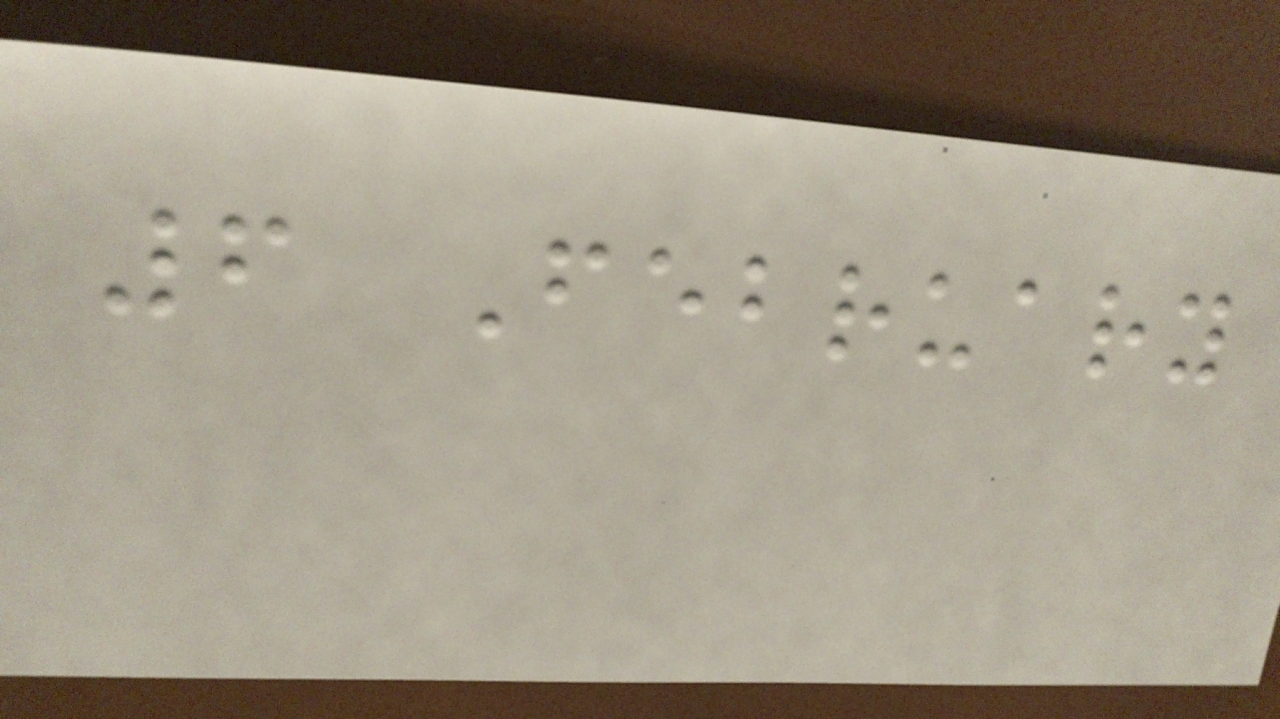6 February
